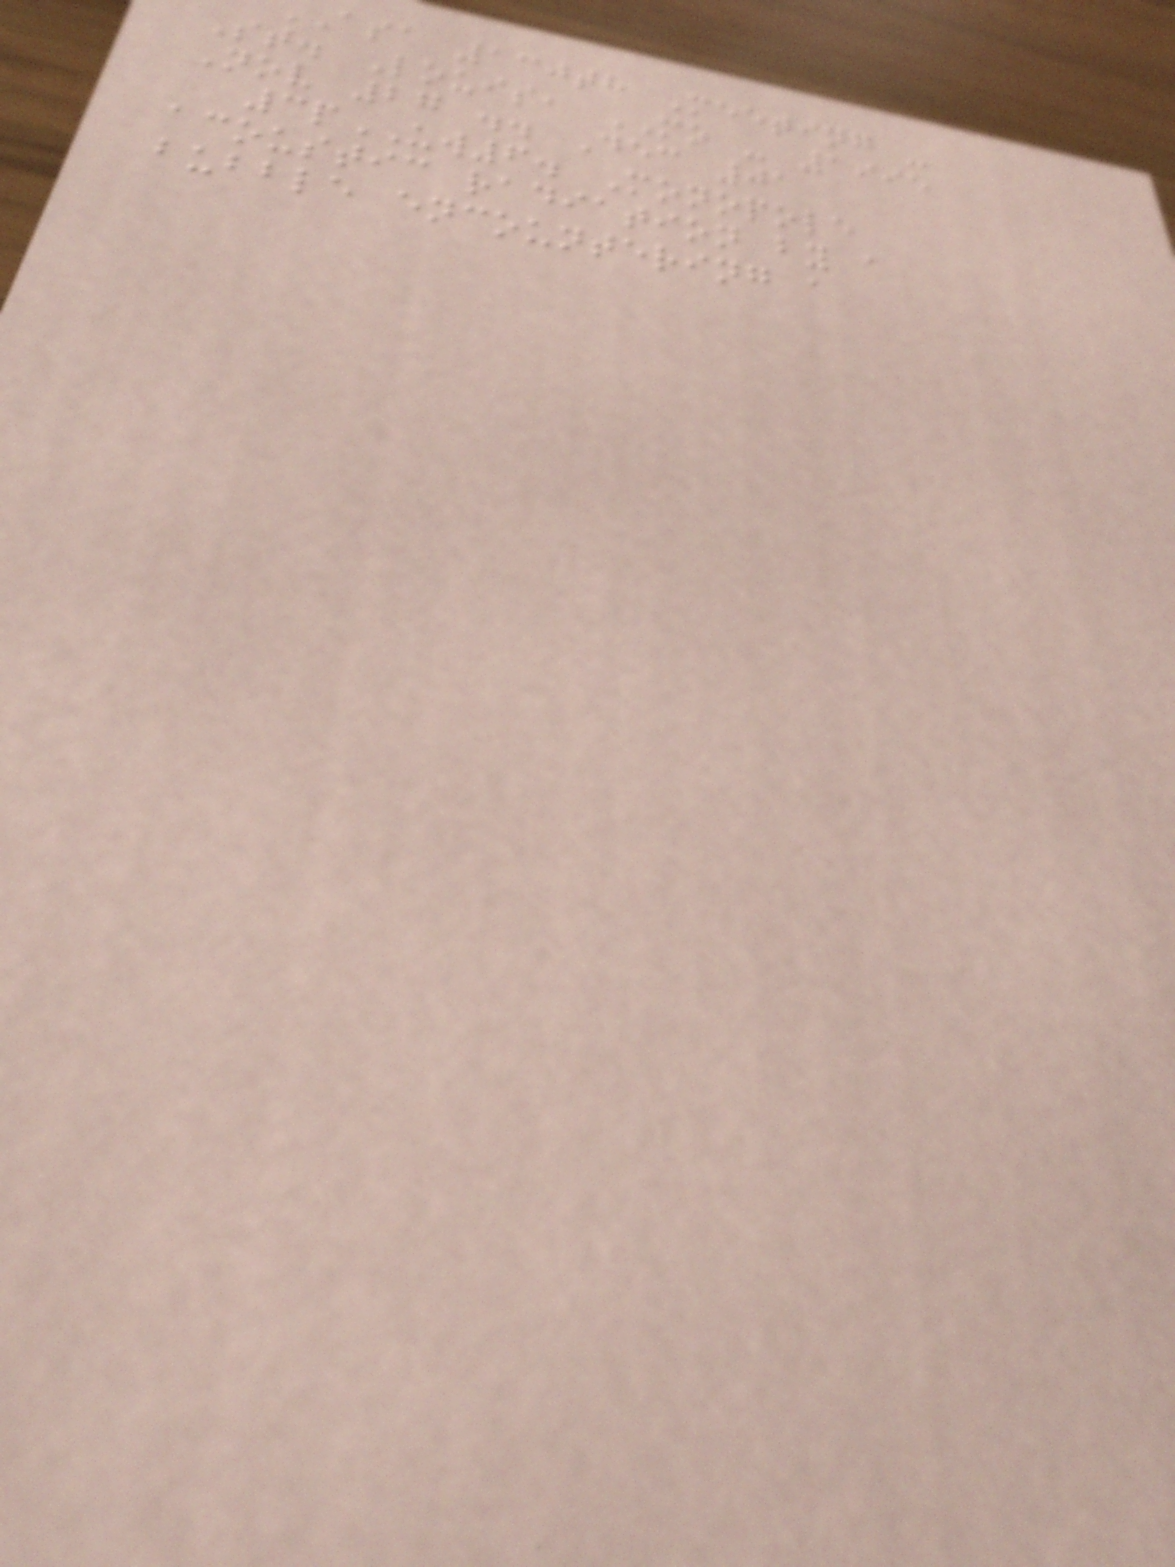asa 130th Meeting -
St. Louis, MO - 1995
Nov 27 .. Dec 01
3pUW6. Monopole
acoustic radiation by a
bubble encountering a
